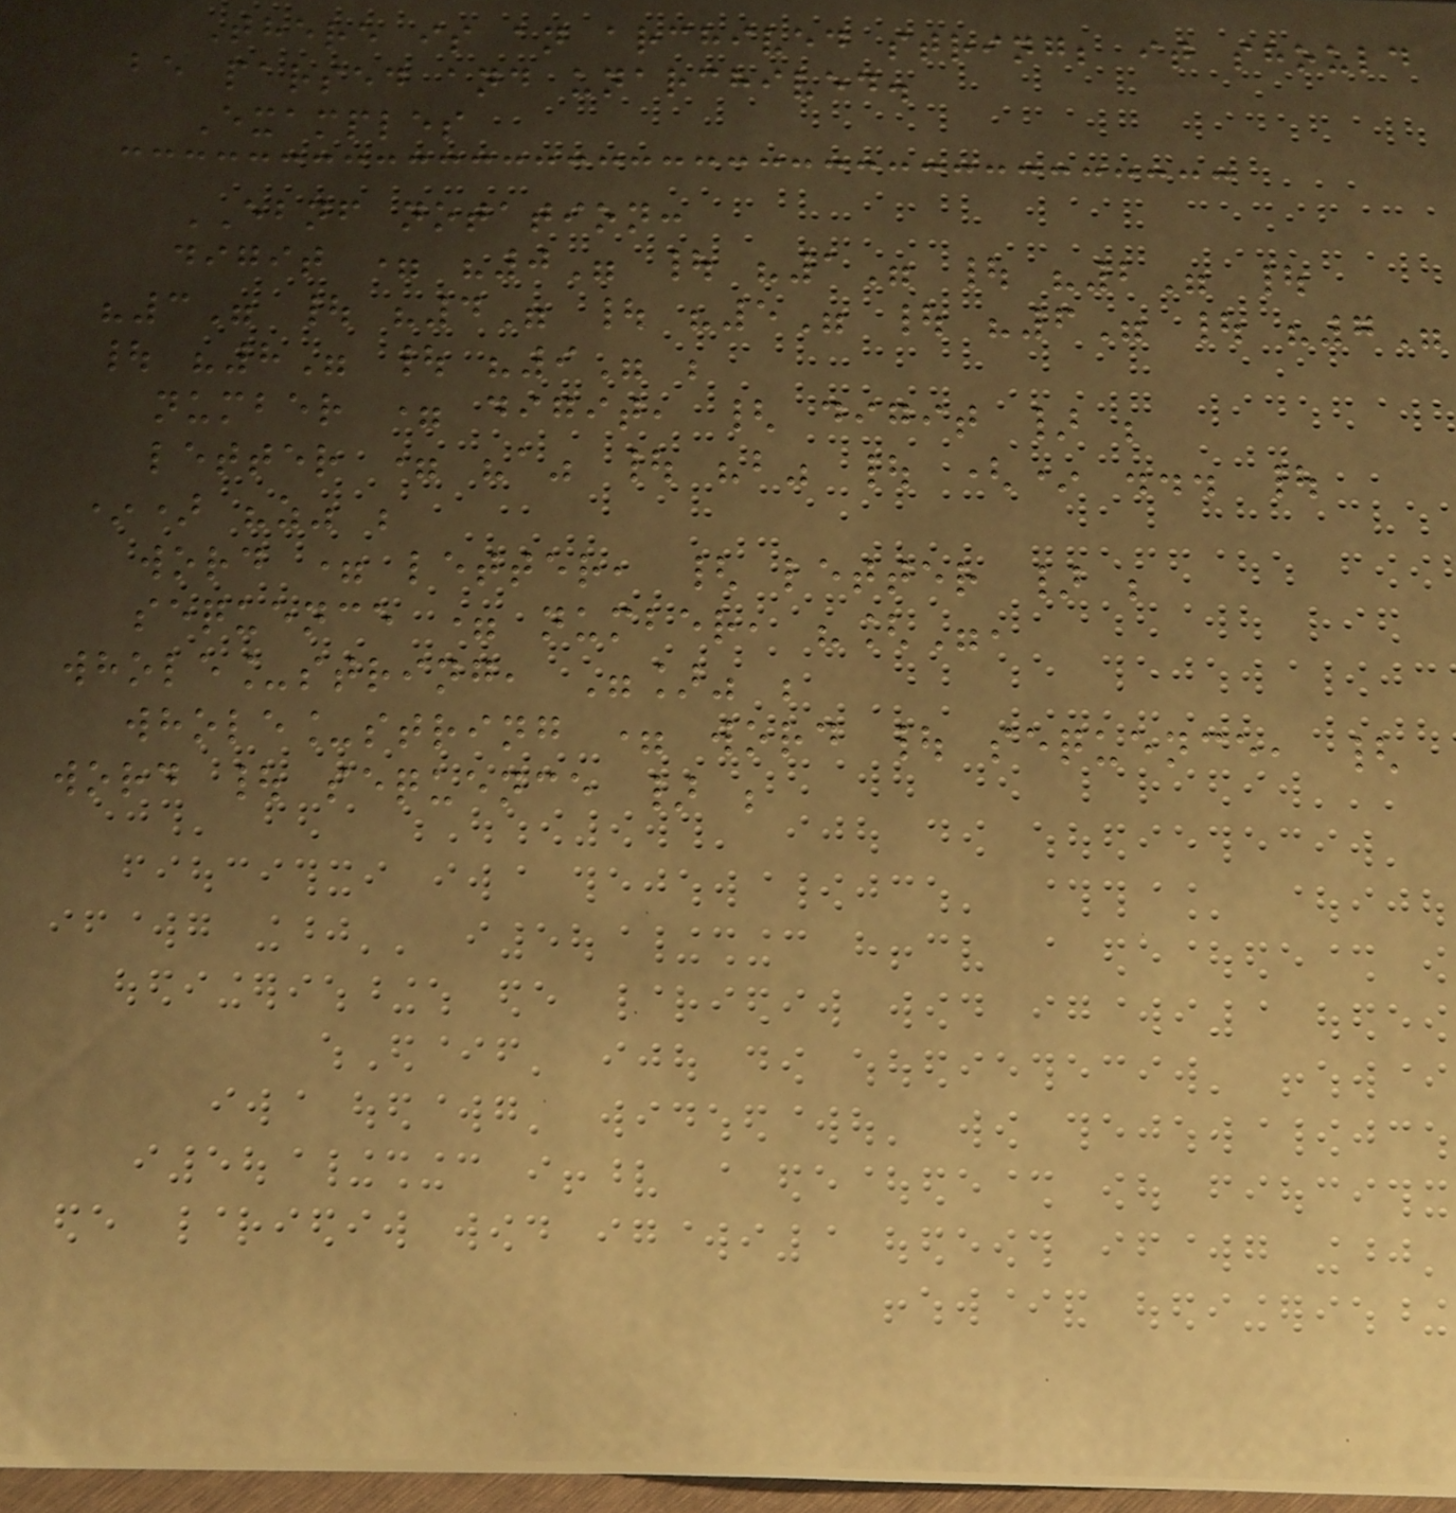There is an archived string; it should
be parsed and unarchived.
Examples
EBNF notation:
digit = "0" | "1" | "2" |
"3" | "4" | "5" | "6" | "7"
| "8" | "9" ;
number = digit, { digit } ;
letter = "a" | "b" | (* ... |
*) "z" ;
word = letter, { letter } ;
sequence = number, "[",
whole_string, "]" ;
whole_string = word | sequence, {
word | sequence } ;
